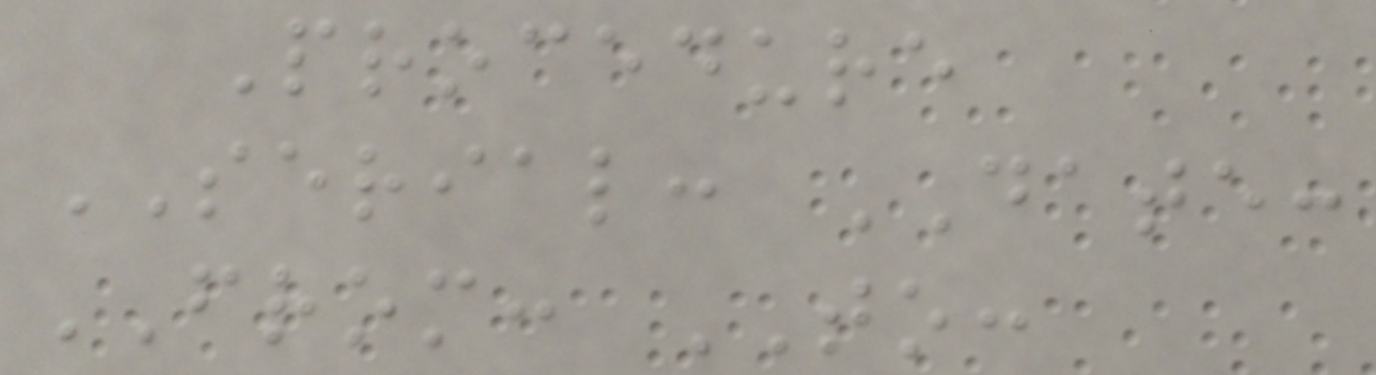Procedure
SERIAL: DATE:
FROM: TO:
